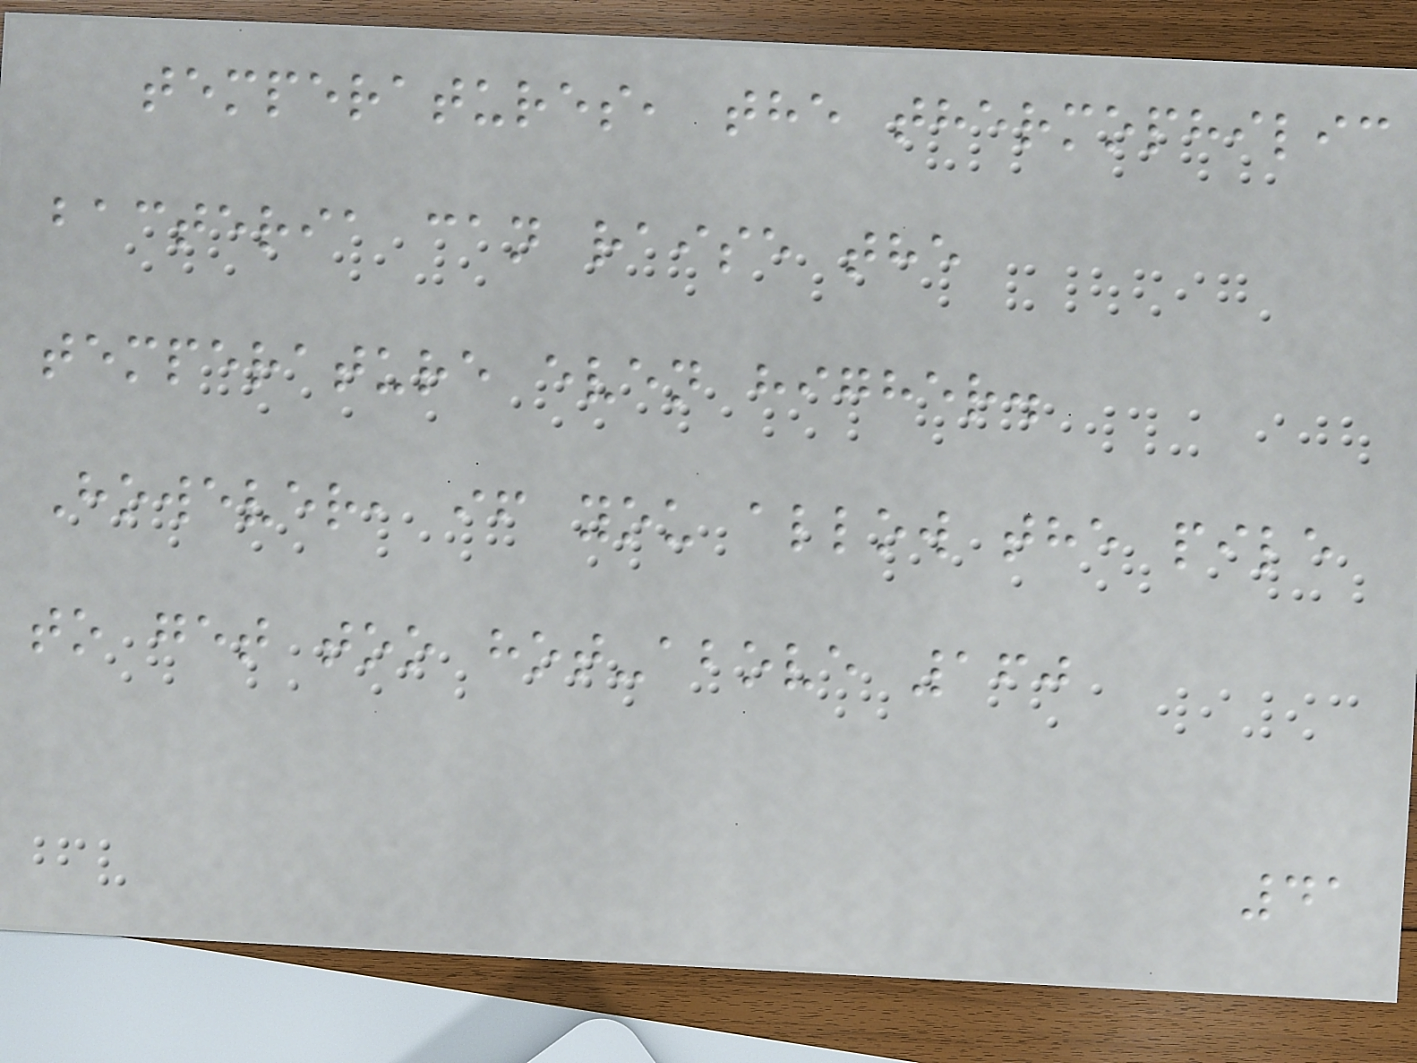temperatures, the thermophilic
bacteria can raise the
temperature even higher.
However, if you allow the pile
to get too hot-above 160
41
